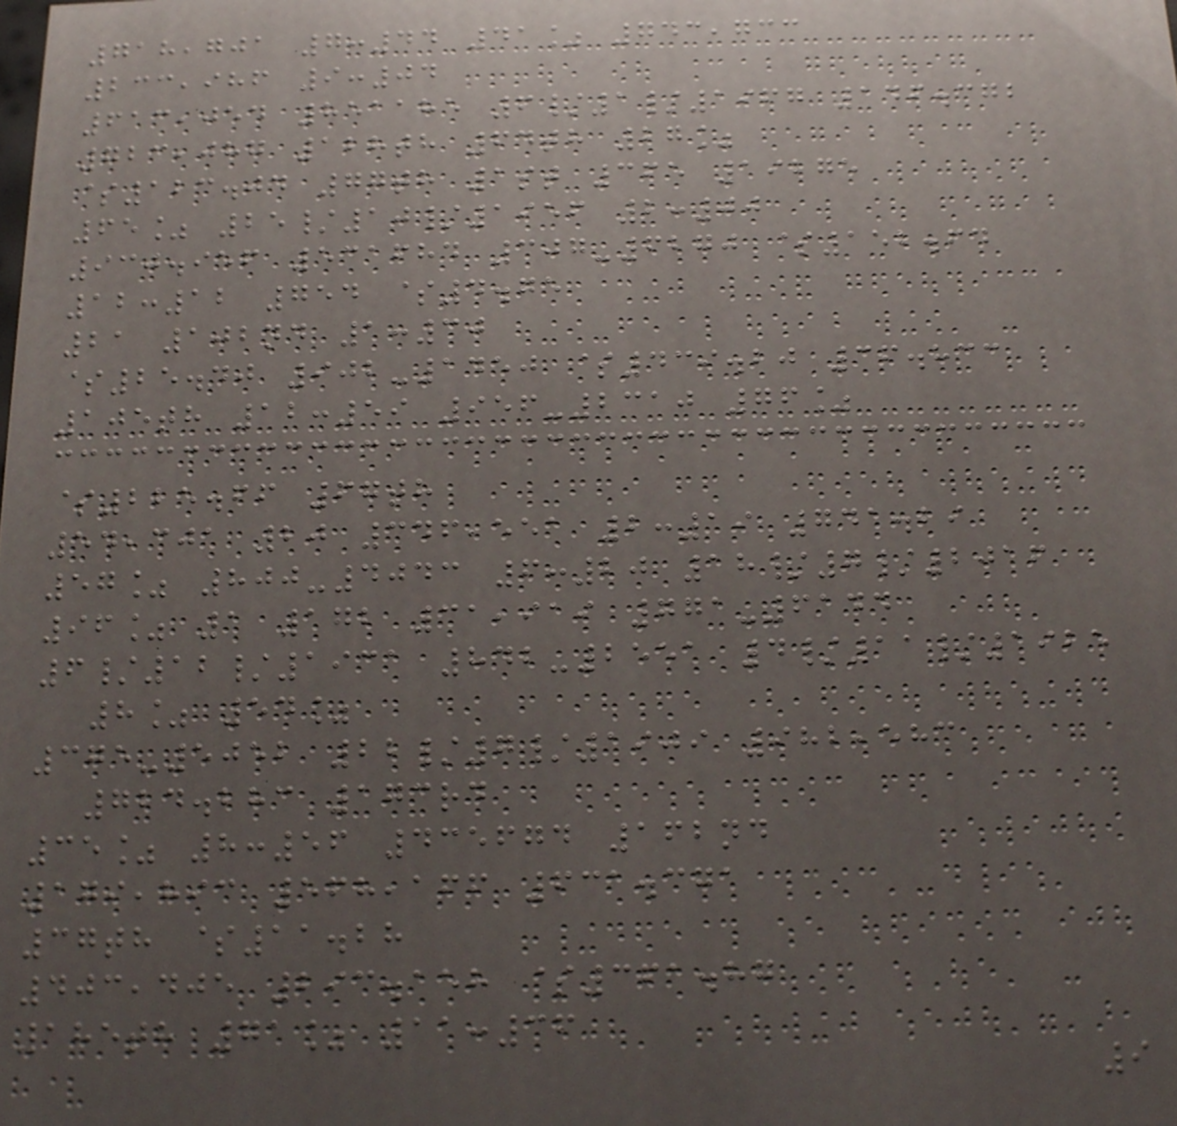718,701 7:44 41% 743,733
233,986 9:04
613,054 851185 6/1/1967 146.372
723,087 128th 64th 27%
$123.04 77th 1st 365 19275
65% 25/10/1956 2:00
930.956 531684 307-6270 $152.64
12:12 754 $4.75
21 102nd 1:30
$25.40 902-1450 $439.20 36.833
105th 12:59 956-2310 76%
$225.66 67th
54,301 20 346,551 2:19 741.29
57% 800-4043 6:20 18/7/2016
96% 1 172 31,919 771-6144
6/12/1931 842-2551 4/11/1925
8% 54%
375-5052 22/7/1909 982,583
724.283 173rd
35% 8:56 435674 162nd
179,893 568,166 631.371
37th $11.28
403,405 293.158 $361.87
185th 71% 11:36
9
